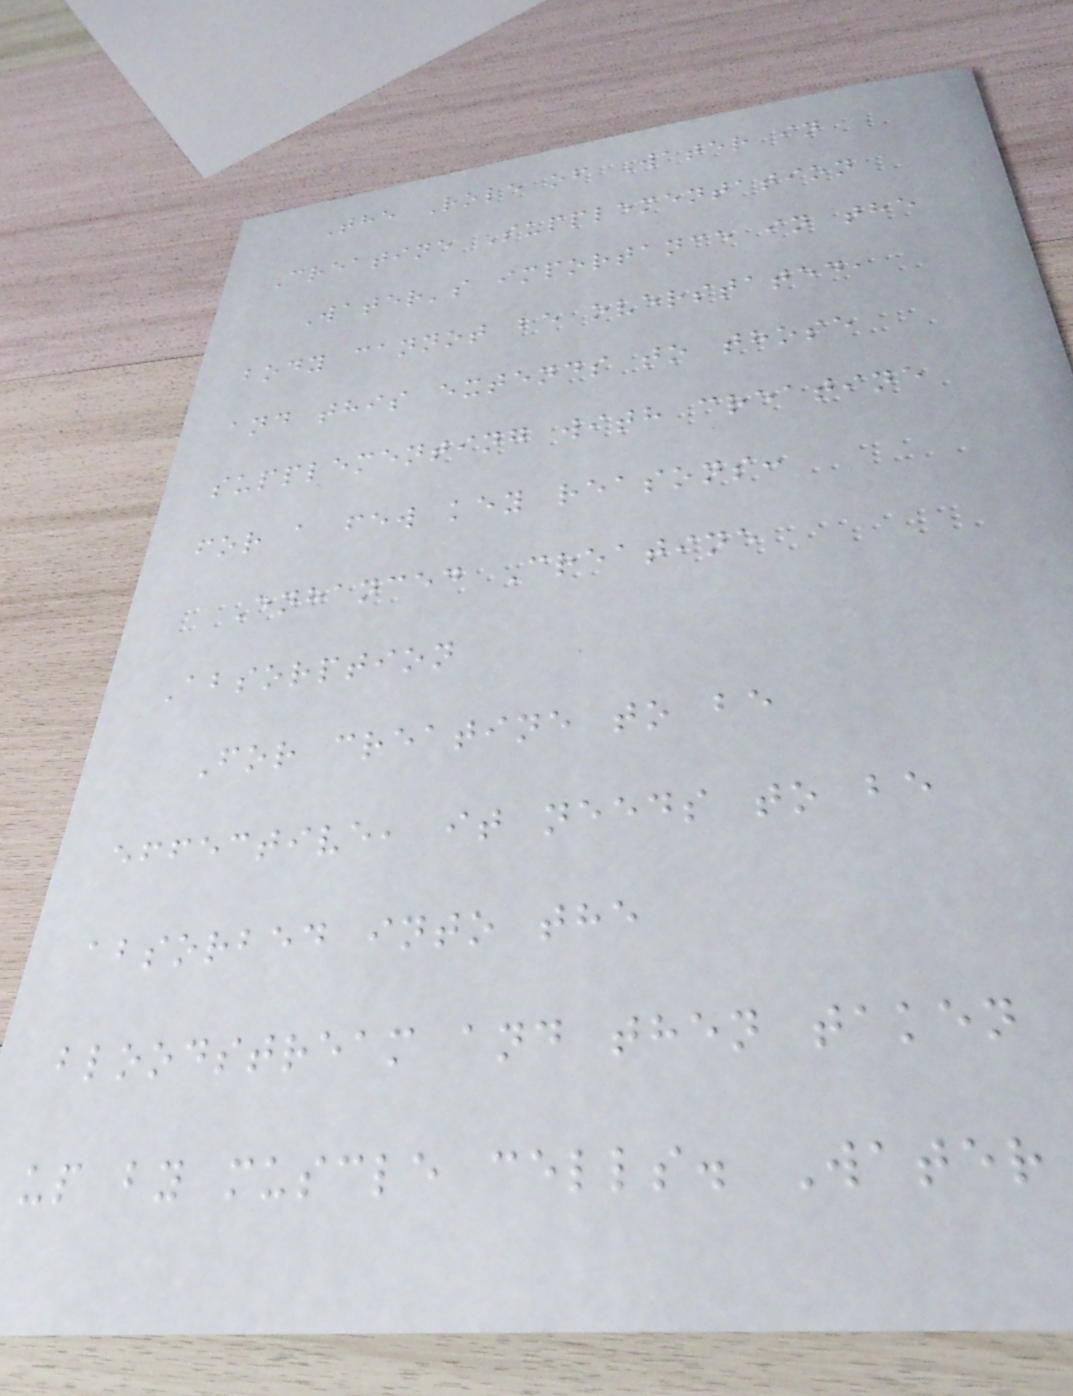The Role of Water in
Creatine Supplementation
Water's importance in the
body cannot be overstated,
and this extends to those
supplementing with creatine
for a few key reasons:
Enhanced Creatine
Absorption
For creatine to be
effective, it needs to be
absorbed into the
bloodstream and then taken
up by muscle cells. Water
